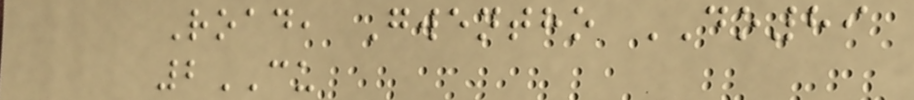Road, Gwentho DO89
2CU
